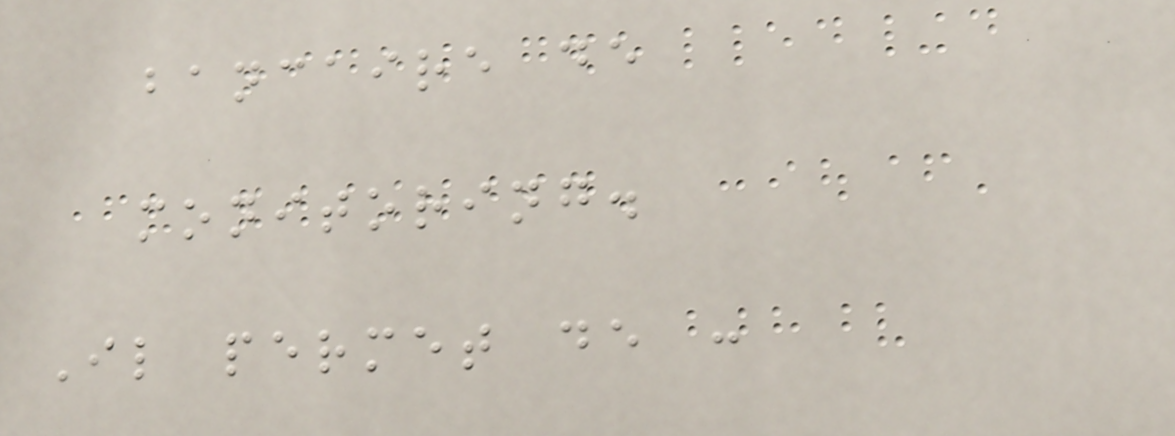bancaire de
monitoring.
Il permet de :
